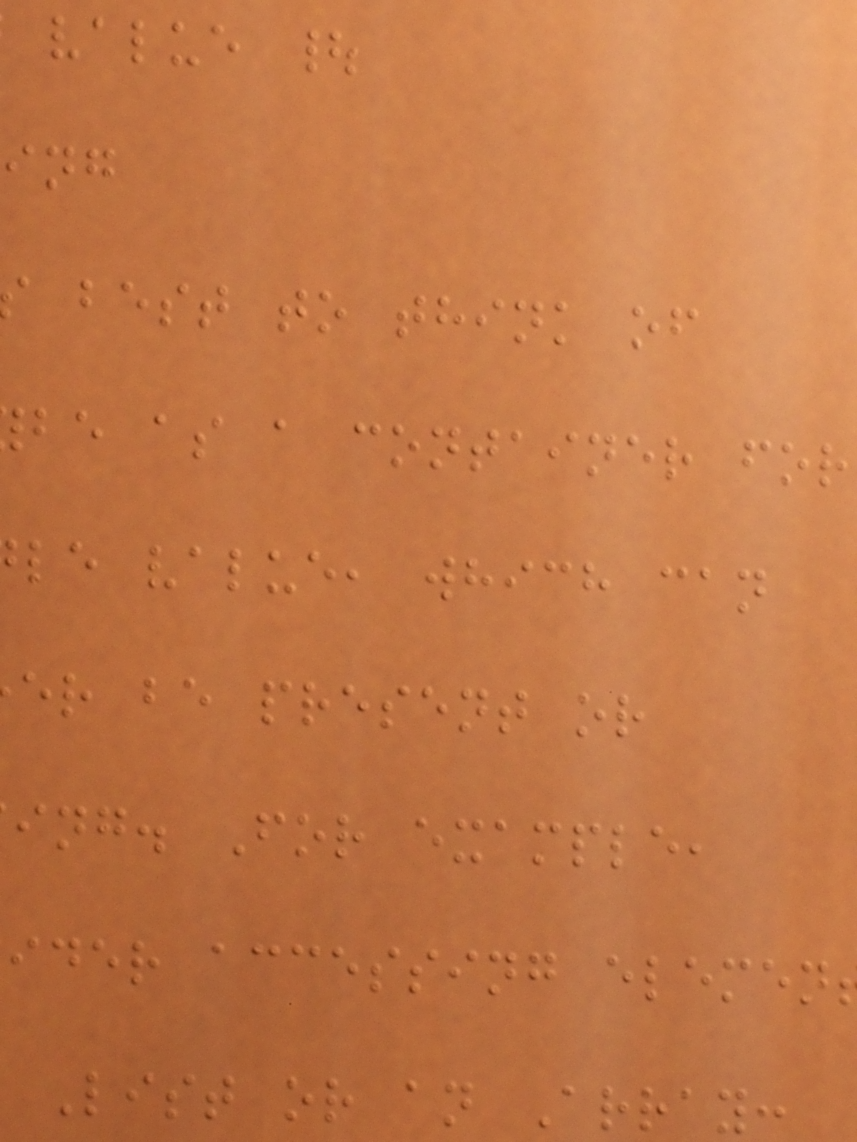value |
best to think of
be as a container for
le value, which can
er be present or
ing. For example,
ider accessing elemen
List or an Array:
